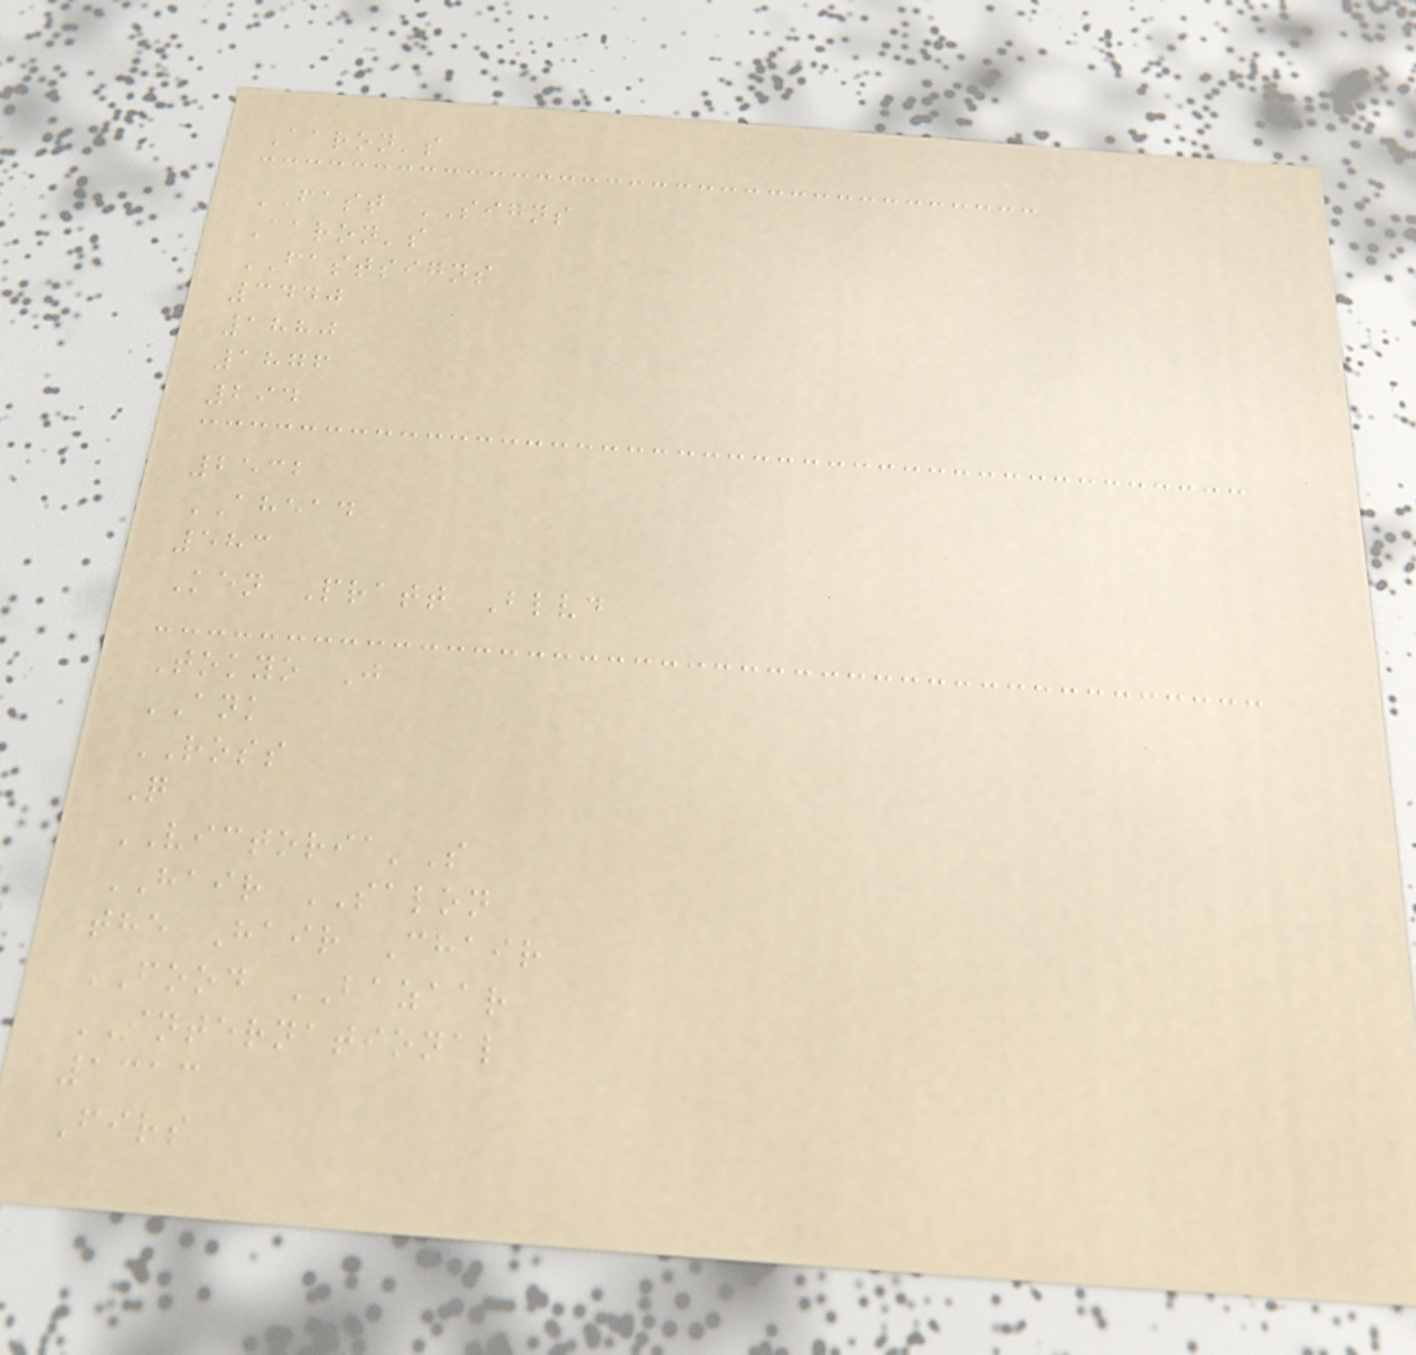Aaron's
FAST SIGNS
Aaron's
FASTSIGNS
3440
1880
1876
294
2532
AHEAD
583
Ken Pratt Blvd
Tokyo J
ANK
ROSS
Q
VICTORIA'S
HAIR SALON
the Hair Chair
FOOD BAZAAR
INTERNATIONAL
1313
Firs
